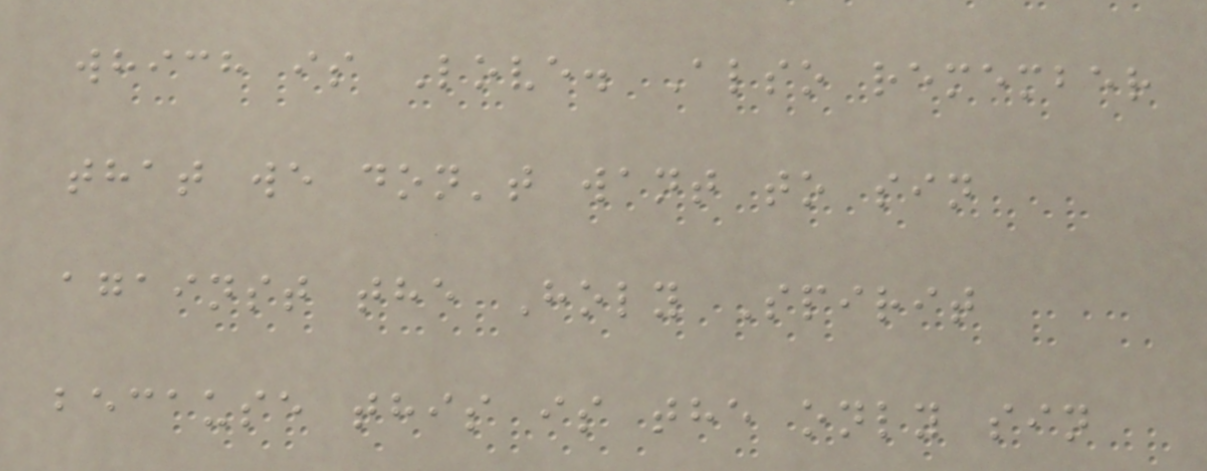which is Love. Also remember
that we don't want to sin
against the Holy Spirit
because this is the only sin
